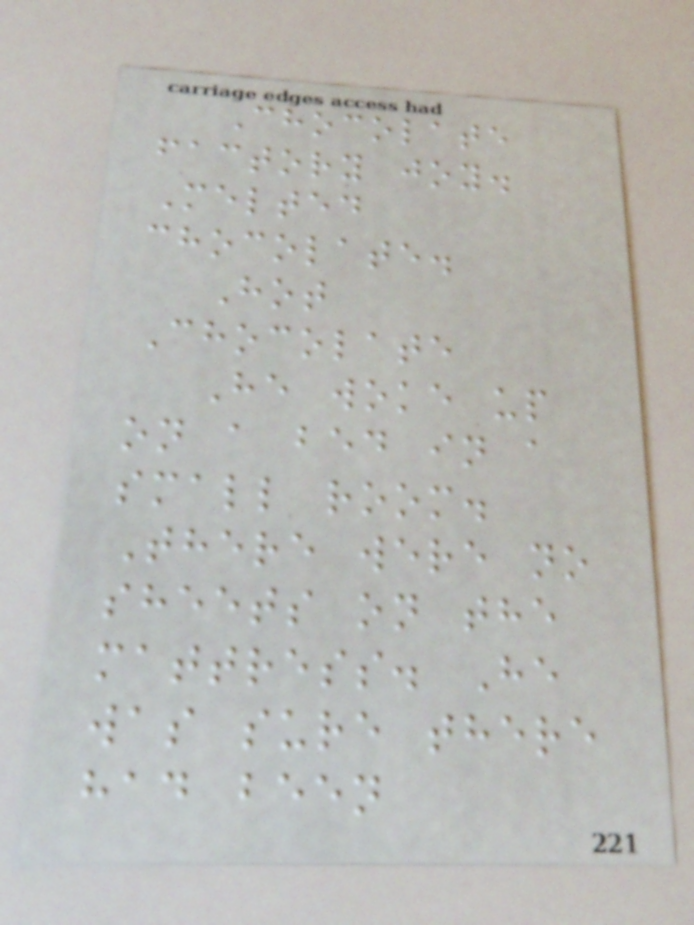Chocolate
factory joy.
Melted
chocolate.
Hot
Chocolate
He woke up
on a bed in a
small room.
There were no
sheets on the
mattress. He
was sure there
had been
